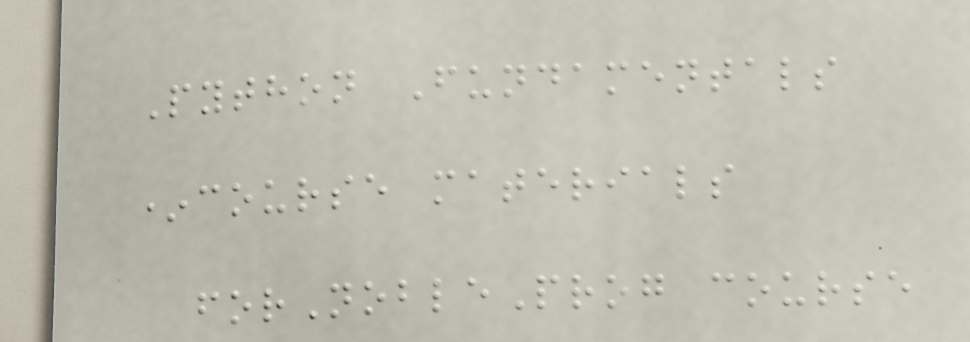Python Fundamentals
*course materials
forNobleProg course
